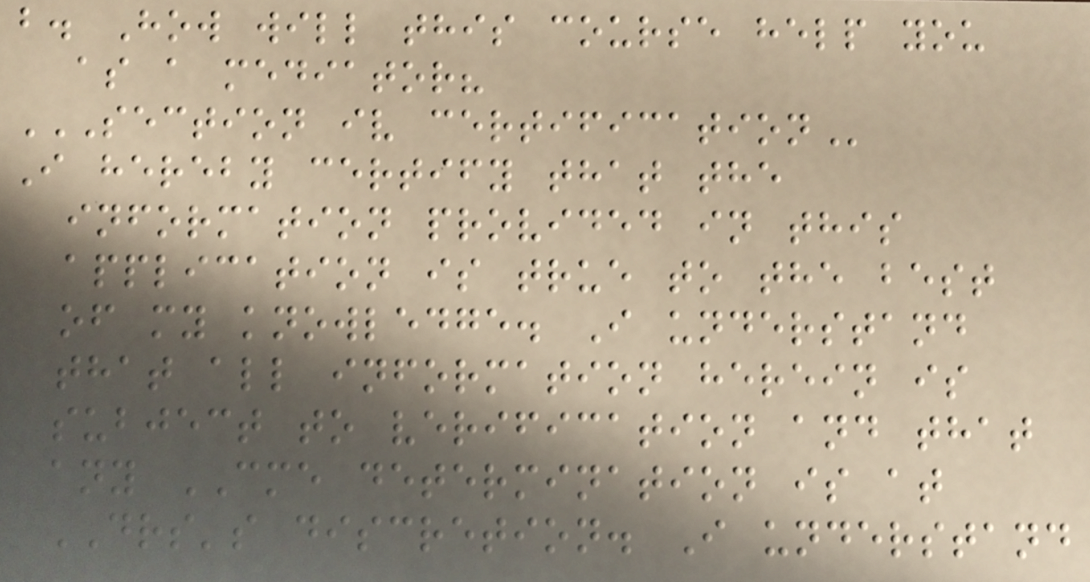b. How will this course help you
as a mediator?
SECTION IV CERTIFICATION
I hereby certify that the
information provided in this
application is true to the best
of my knowledge. I understand
that all information herein is
subject to verification and that
any CME determination is at
DRS's discretion. I understand
